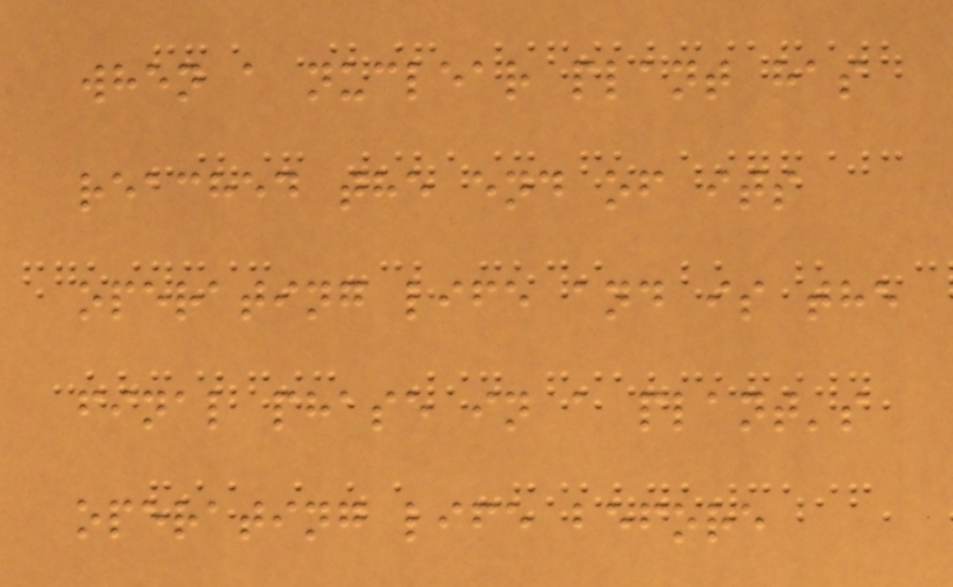when a nuclear plant has
reached the end of its
operating life and is the
final phase in a plant's
operating life before
